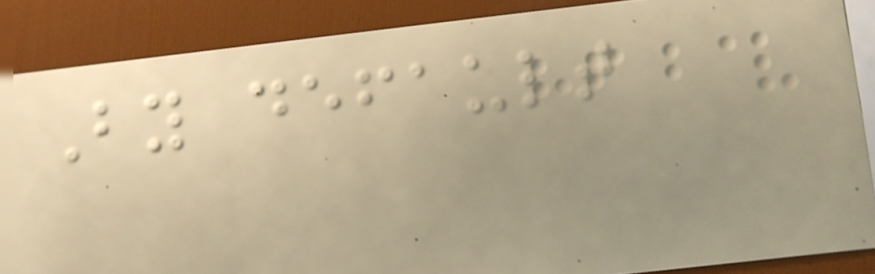By default
